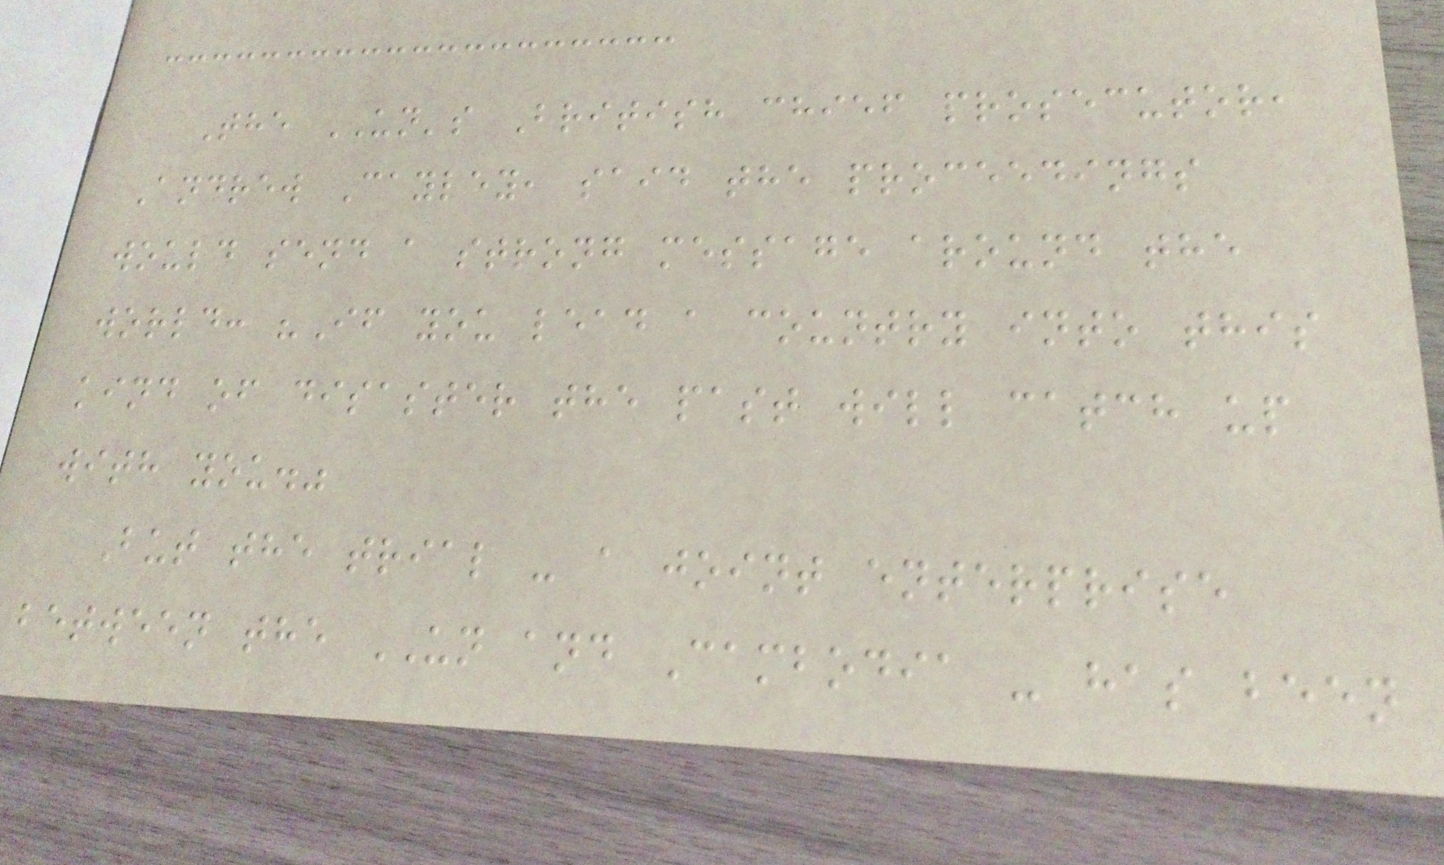The UN's British chief prosecutor,
Andrew Cayley, said the proceedings
would send a strong message around the
world: "If you lead a country into this
kind of disaster the past will catch up
with you."
But the trial - a joint enterprise
between the UN and Cambodia - has been
